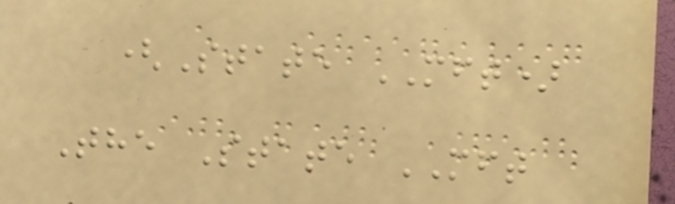(State MFT)
The State MFT
